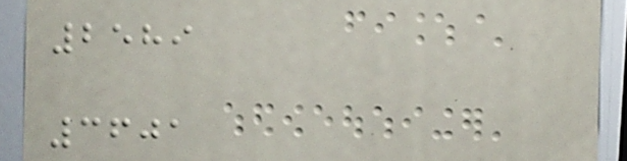2589
3601
